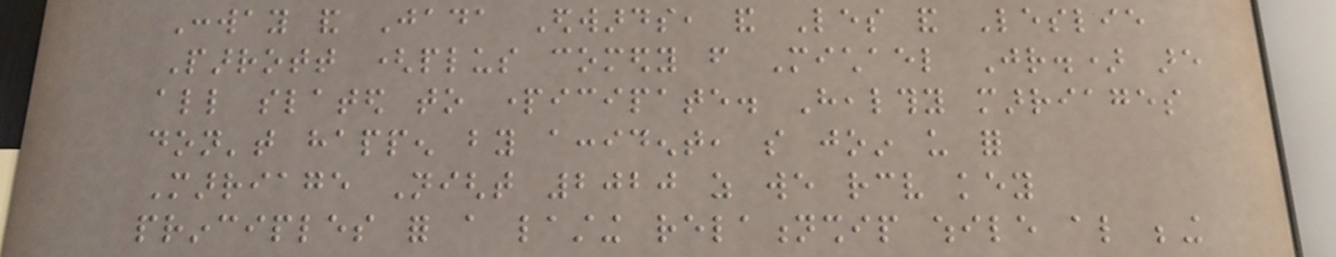Conway and Jada Edwards, and Les and Leslie
Parrott (plus comedy from Michael Jr.) are
all slated to participate. Healthy marriages
don't happen by accident, so join us for
Marriage Night 2020 as we receive key
principles for a lasting relationship while also being
